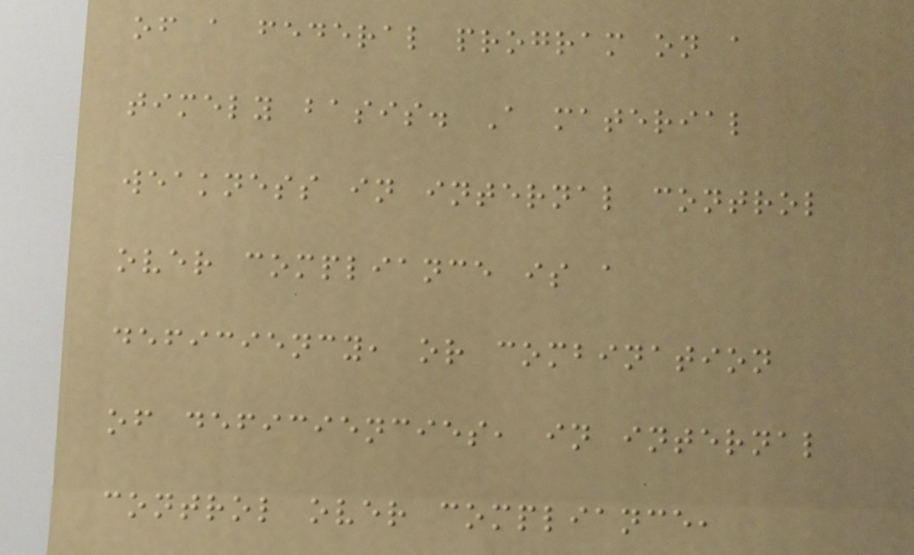of a federal program on a
timely basis. A material
weakness in internal control
over compliance is a
deficiency, or combination
of deficiencies, in internal
control over compliance,
